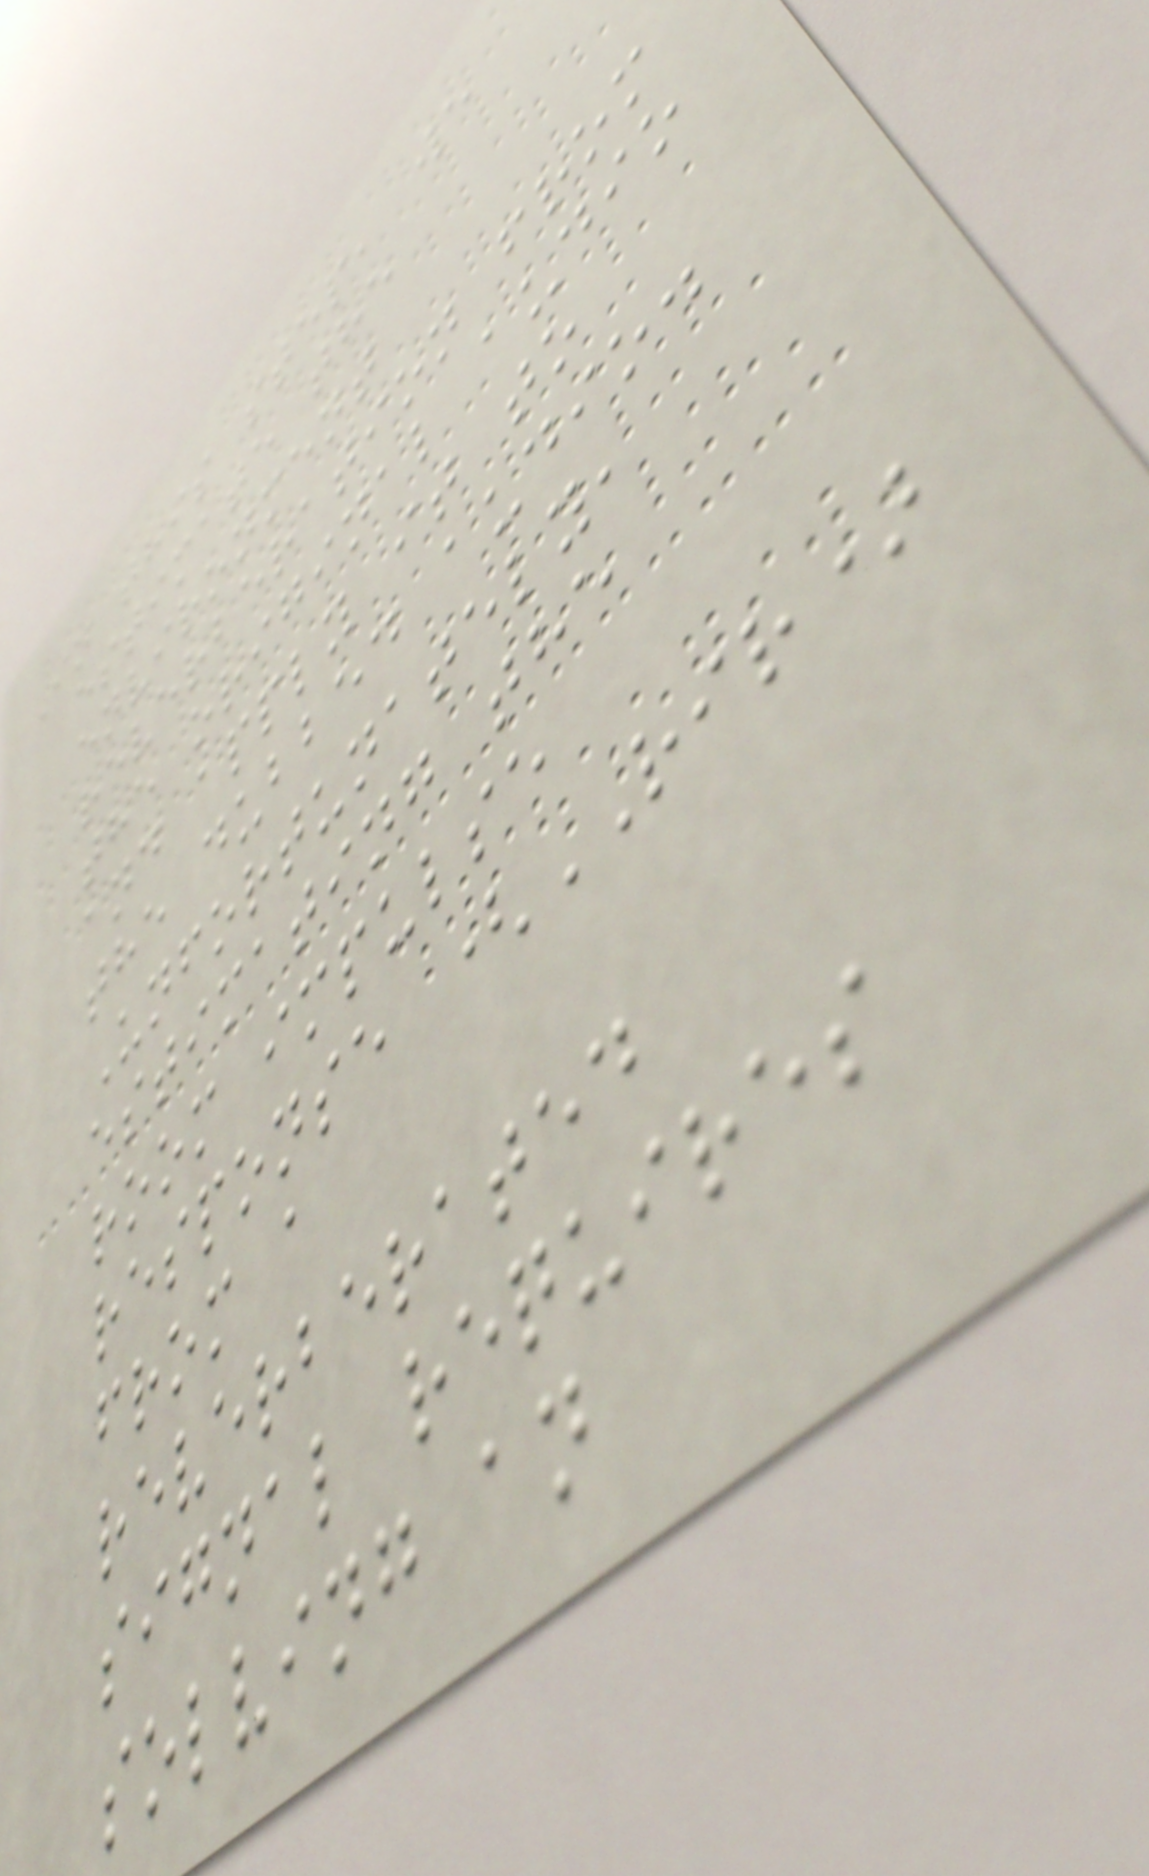In this step, we
estimate the
environment
reverberation from
the original audio
and apply it to
the dubbed audio.
Unfortunately,
estimating the
room impulse
response (RIR)
from a
reverberated
signal requires
solving an
